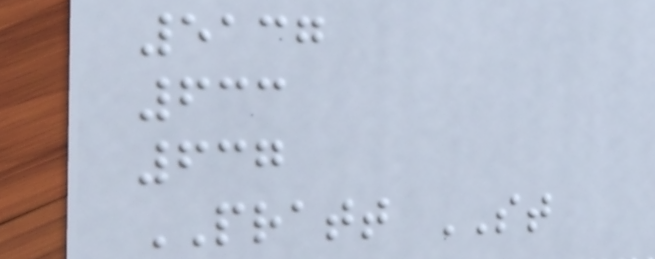5137
633
637
PRATT ST
